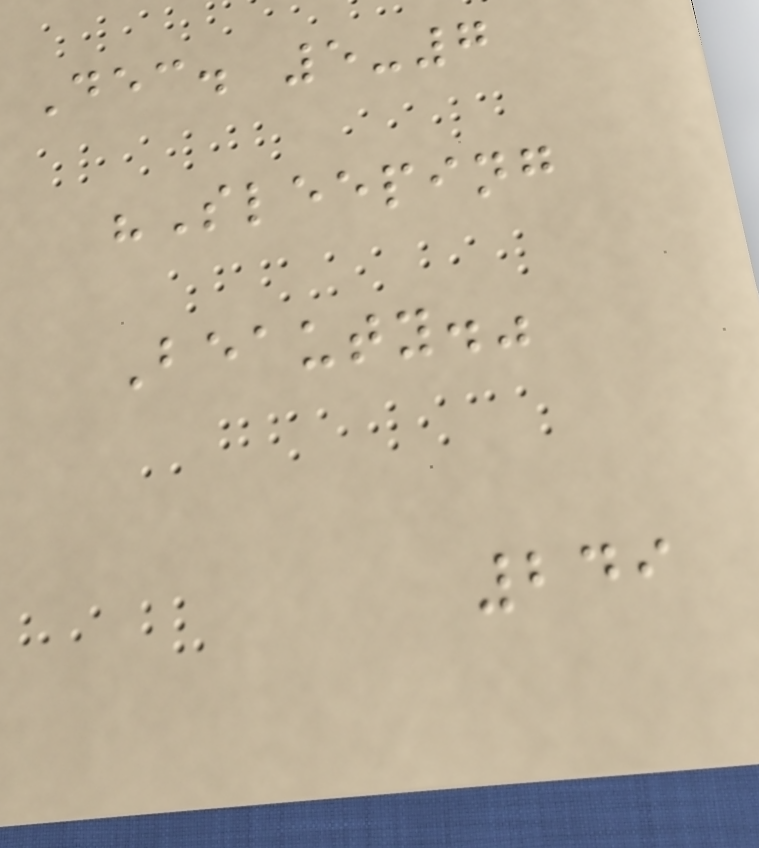Dec. 5-7
"Sleeping
Beauty."
249
